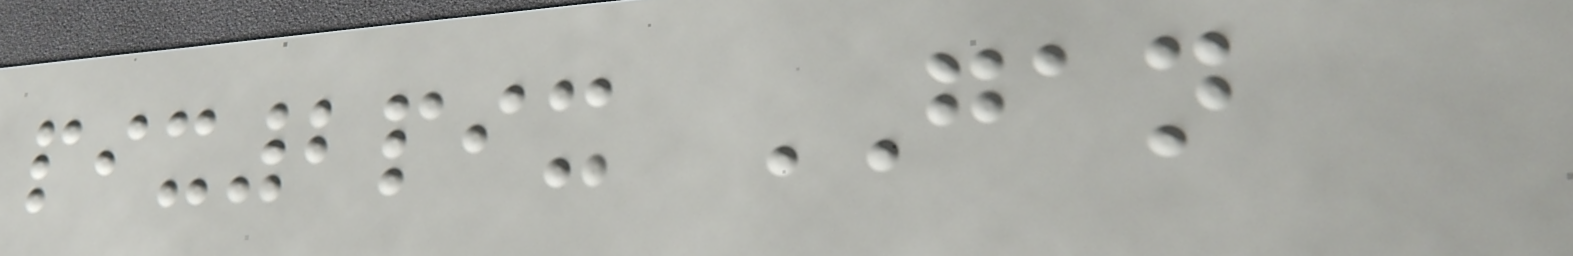pix2pix GAN
